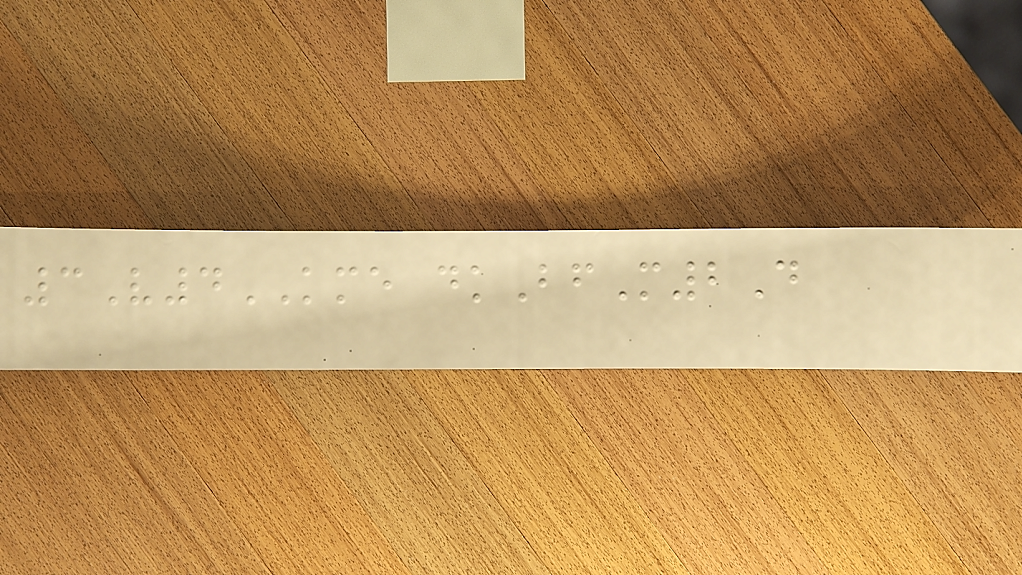3V4KME dkBfM2D
